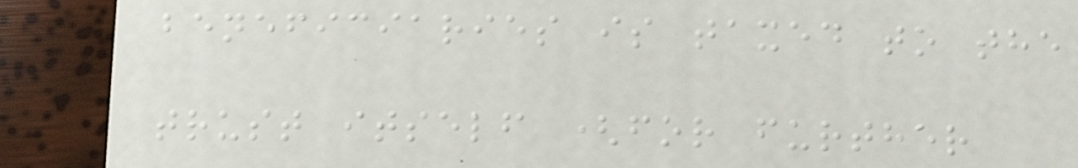beneficiaries is taxed to the
trust itself (for further
